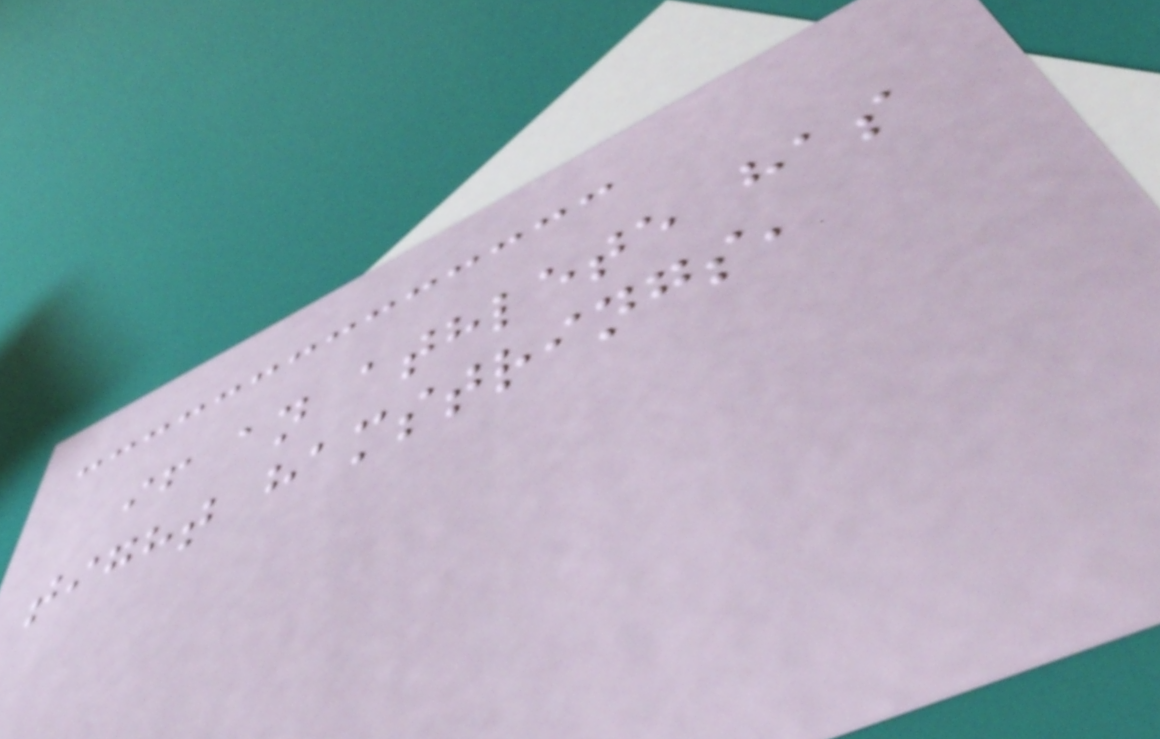if an athlete has
tight hamstrings,
